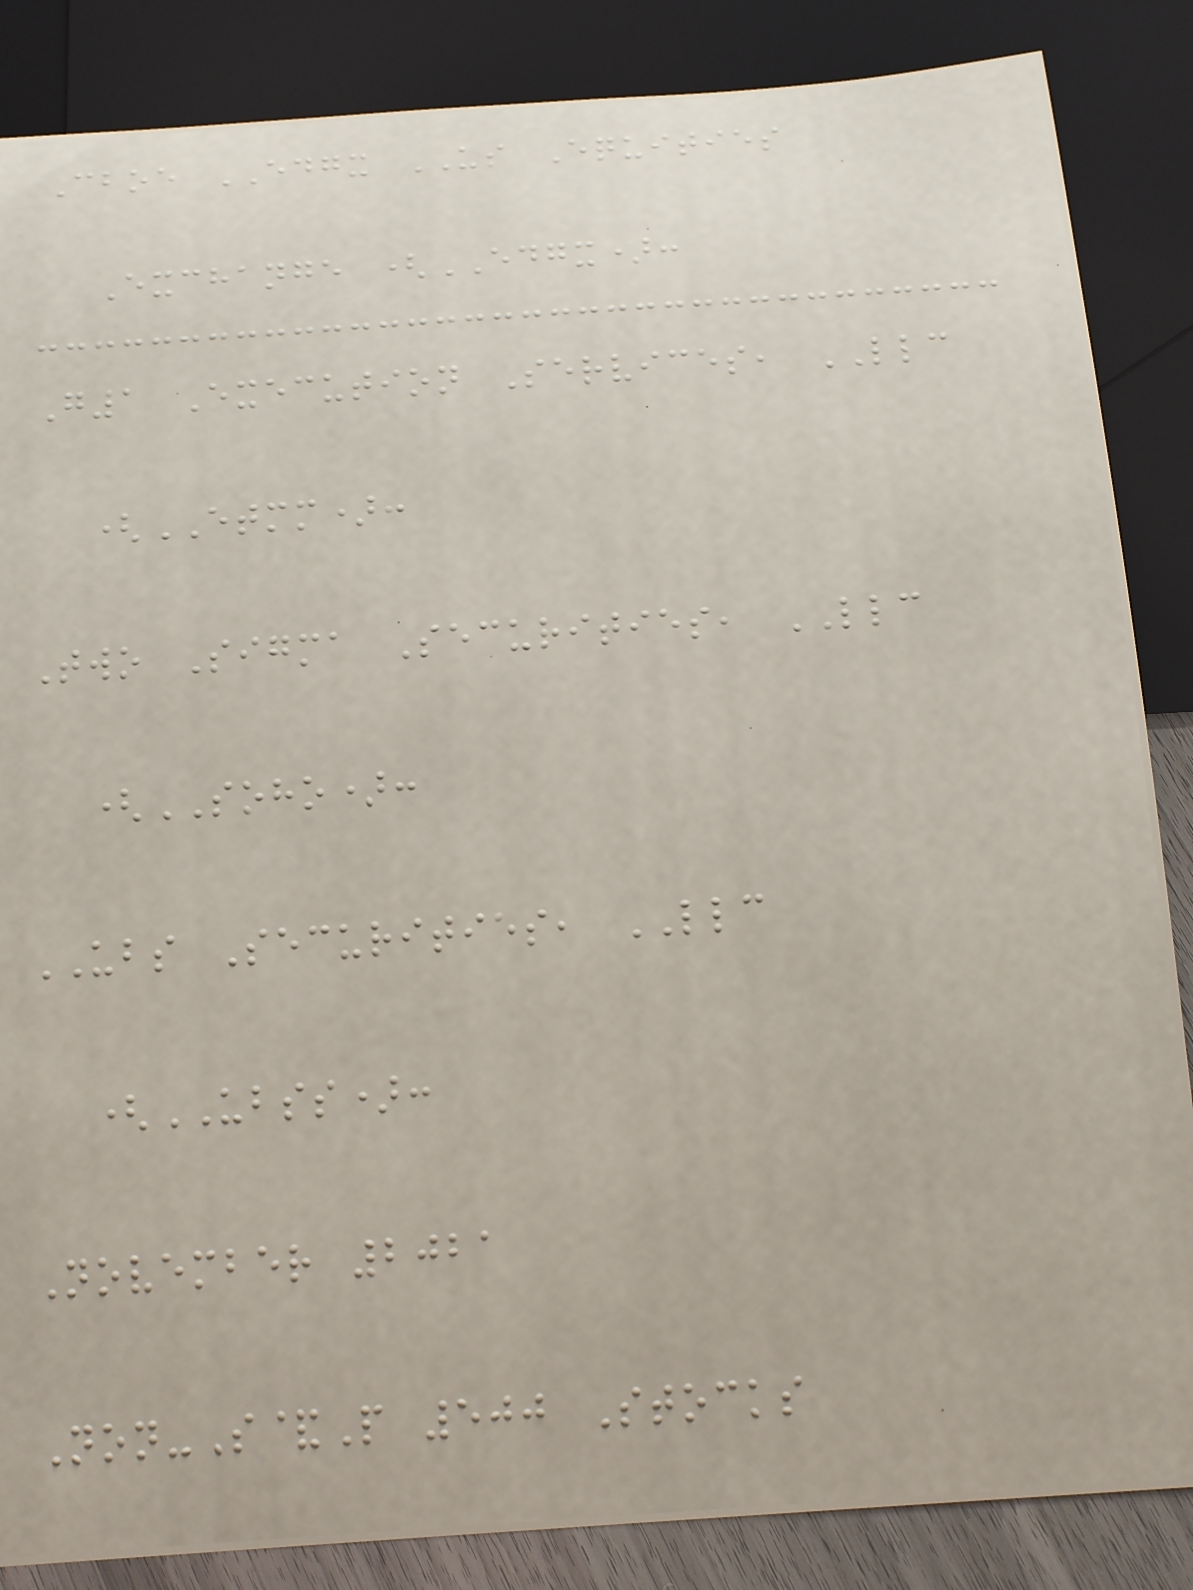Cboe EDGX US Equities
Exchange (EDGX):
G1 Execution Services, LLC
(ETMM):
Two Sigma Securities, LLC
(SOHO):
UBS Securities, LLC
(UBSS):
November 2021
Non-S&P 500 Stocks
